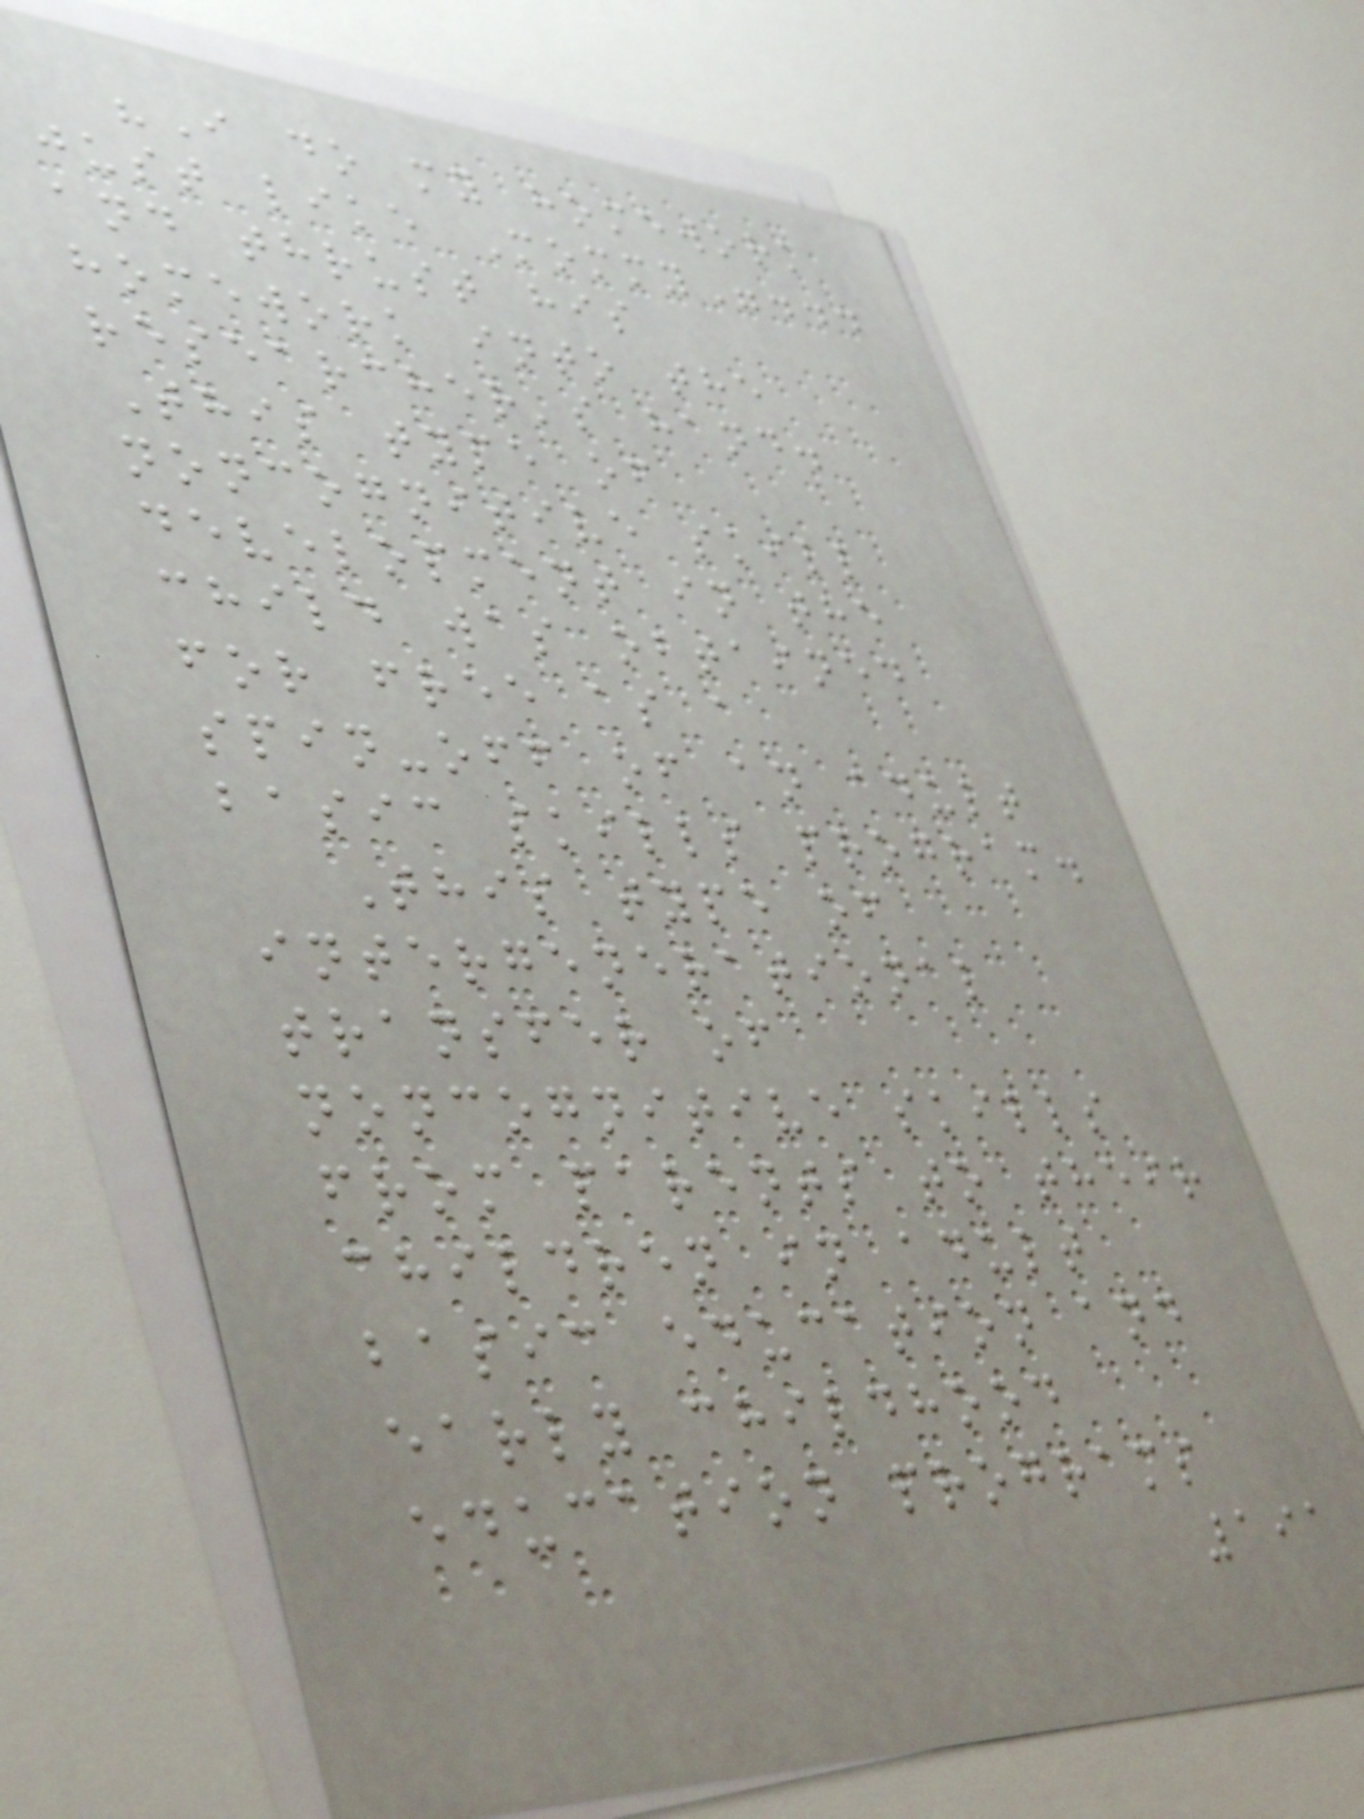"I do my homework
just like Mommy"...
and thrust his
homework into the
researcher's hand.
This type of
noncognitive skill
development in the
child was obtained
for free as a
spin-off of an adult
basic skills program.
This type of
intergenerational
transfer of
noncognitive skills
from parents to their
children in adult
basic education and
early childhood
education programs
191
